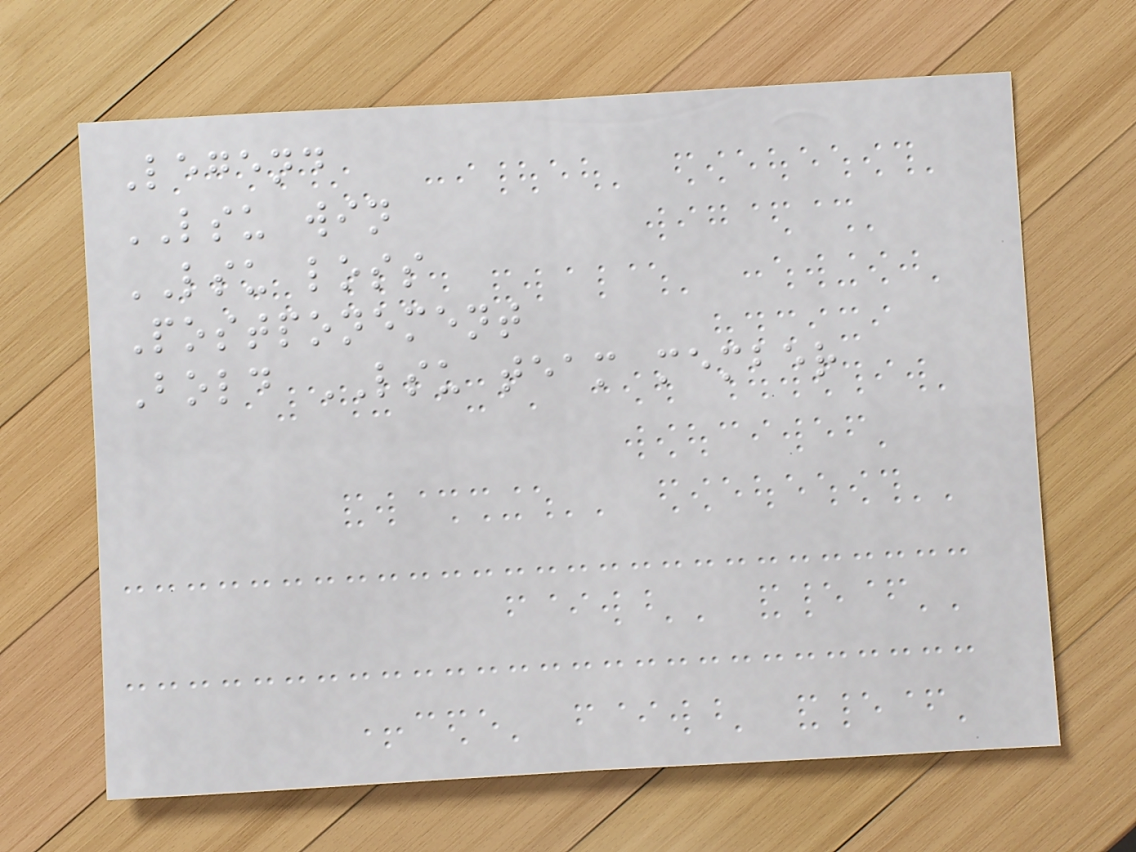Legend
LSU win
LSU loss
Postponement
Bold LSU team member
